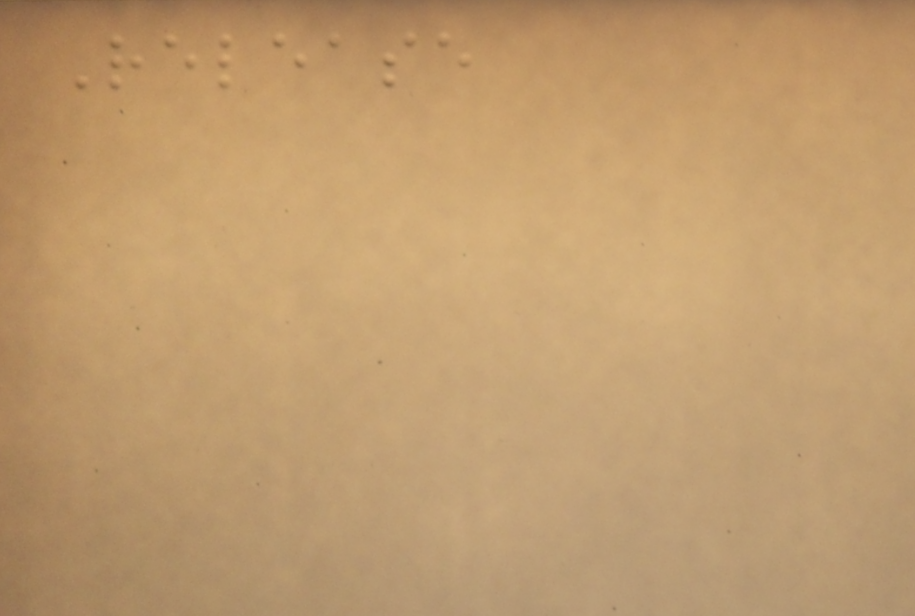Release
